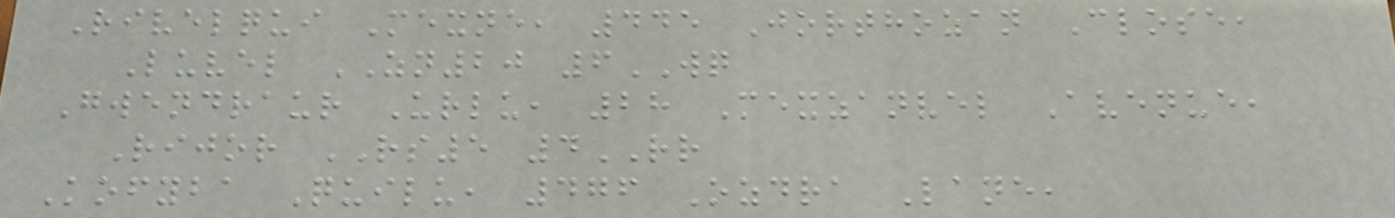Rivelqui Mexne, 445 Jorthozan Close,
Luvel ZN20 6WQ
Gwendraur Urlu, 28 Mexzanvel Avenue,
Rijor RS5 4RR
Kofyba Quilu, 476 Ozdra Lane,
